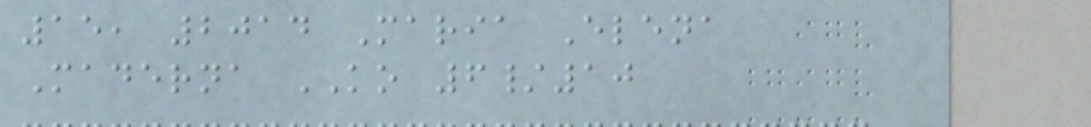15, 2014 Maria Elena
Maderna KO 6/10
